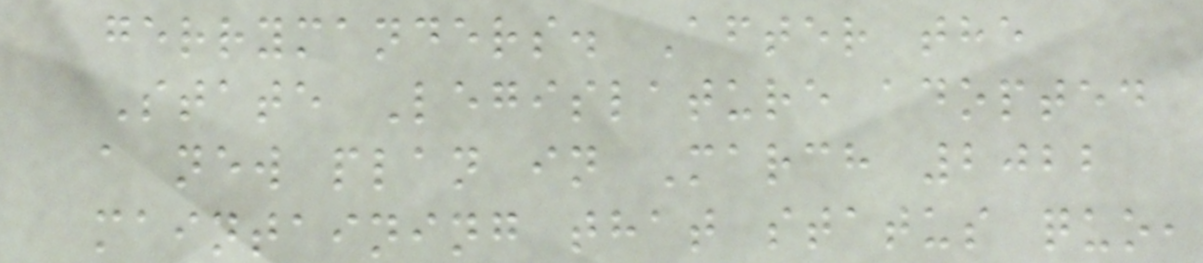gerrymanders. After the
State Legislature adopted
a new plan in March 2022
maintaining that status quo,
